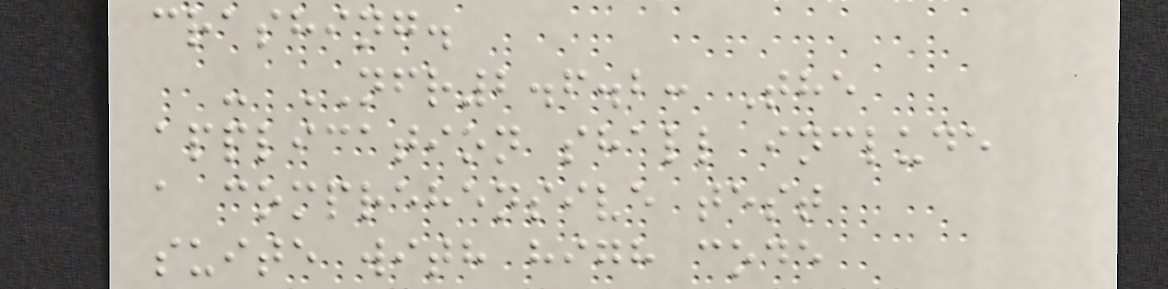crashing.
- NFR2.6.2: The
application shall include
a comprehensive test
suite with high code
